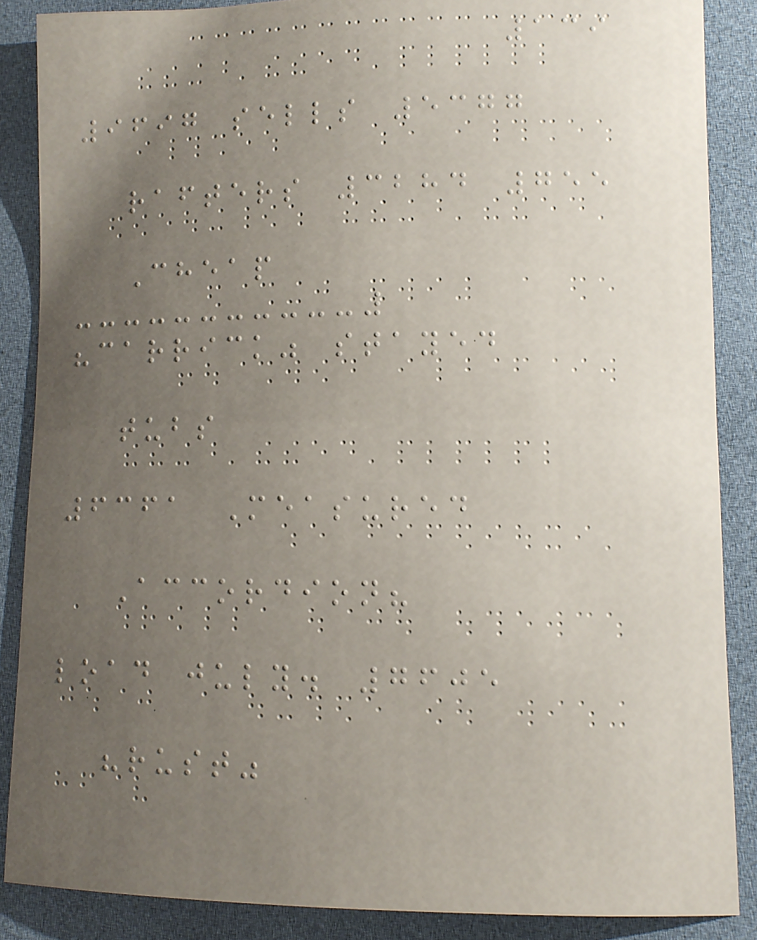139
9697 sells 5377
rafters 3284 755
Cheap
"carrick" stayed
tubs
6361 Measured
Accordion?
load july. 7605
"rust"
